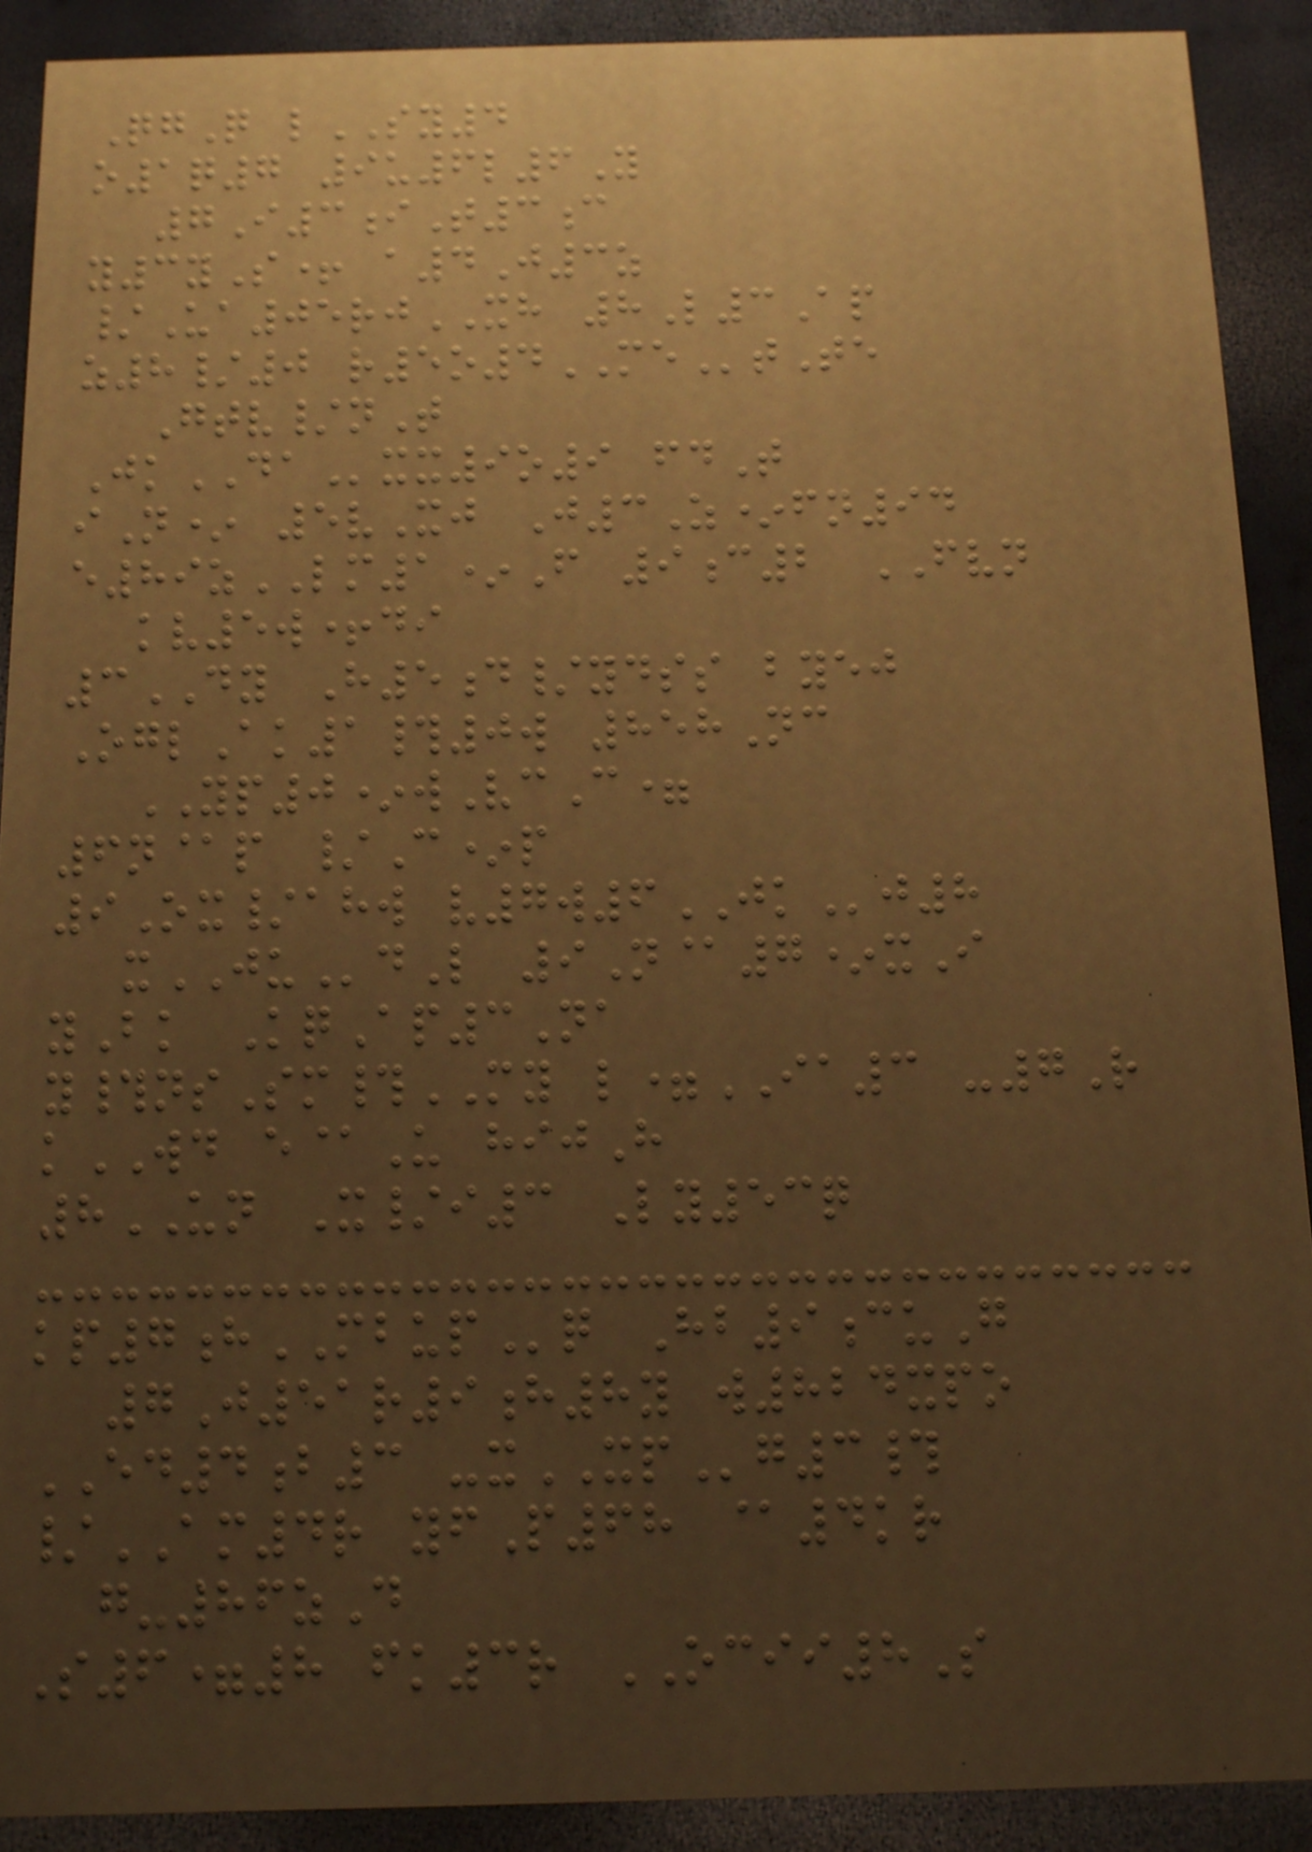QgQ lSY4
o1q7 9u6l6Y
7I3iT3c
y3yS+ a4J3z
/Ua05rjXH 8L3Ap
z8/0 r5o4MEtTe
Gtv/nT
JkDAxx9o9 fdT
iN* 5vXj J3Z*fn94
e89zLM1*F 9c2 FVN
kv5w+di
3DY H5d/ydss byej
OglAk1#0w 858Nc
YP0*wVcC=
6n@p /C*p
9Ox/ahw v7w6JKj8
xJUdL 9N@7*xI
yBk KqAp3Na
y#nsSm#MY l=IA3 -7R
kWD e@U hijH
8UN X/i3 Ly53q
kp7hMBUPq Hb9cuG
7J51r9h8y w824xpo
ED4b3 -xXPg3#
/AM4r yfP68 @4kr
g-86zD
S6=8 fk3r OCII8S
